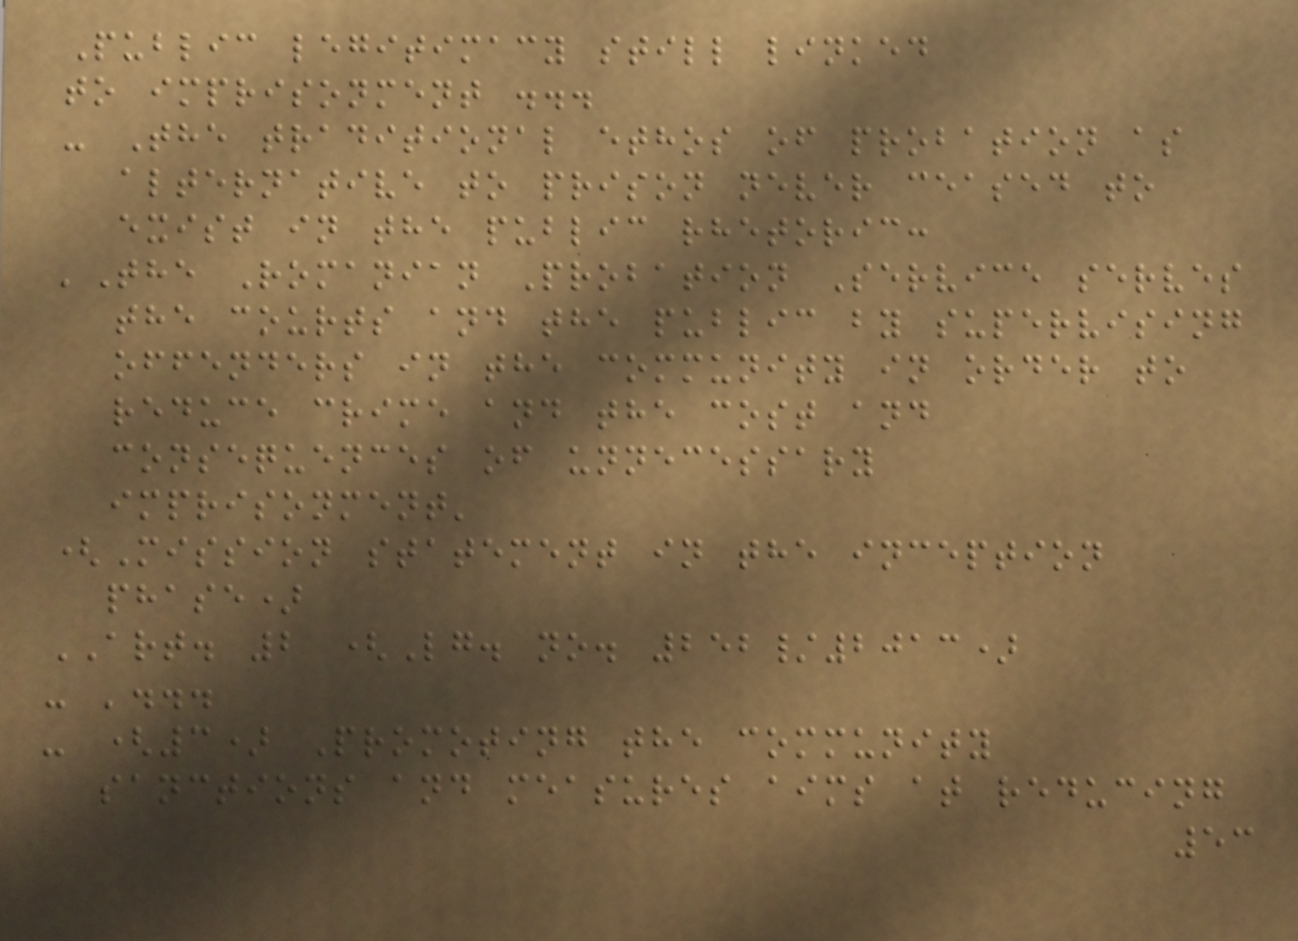Public legitimacy still linked
to imprisonment ...
- The traditional ethos of probation as
alternative to prison never ceased to
exist in the public rhetoric:
'The Romanian Probation Service serves
the courts and the public by supervising
offenders in the community in order to
reduce crime and the cost and
consequences of unnecessary
imprisonment'
(Mission statement in the inception
phase)
ART. 2 (Lg. no. 252/2013)
- '...
- (3) Promoting the community
sanctions and measures aims at reducing
53
